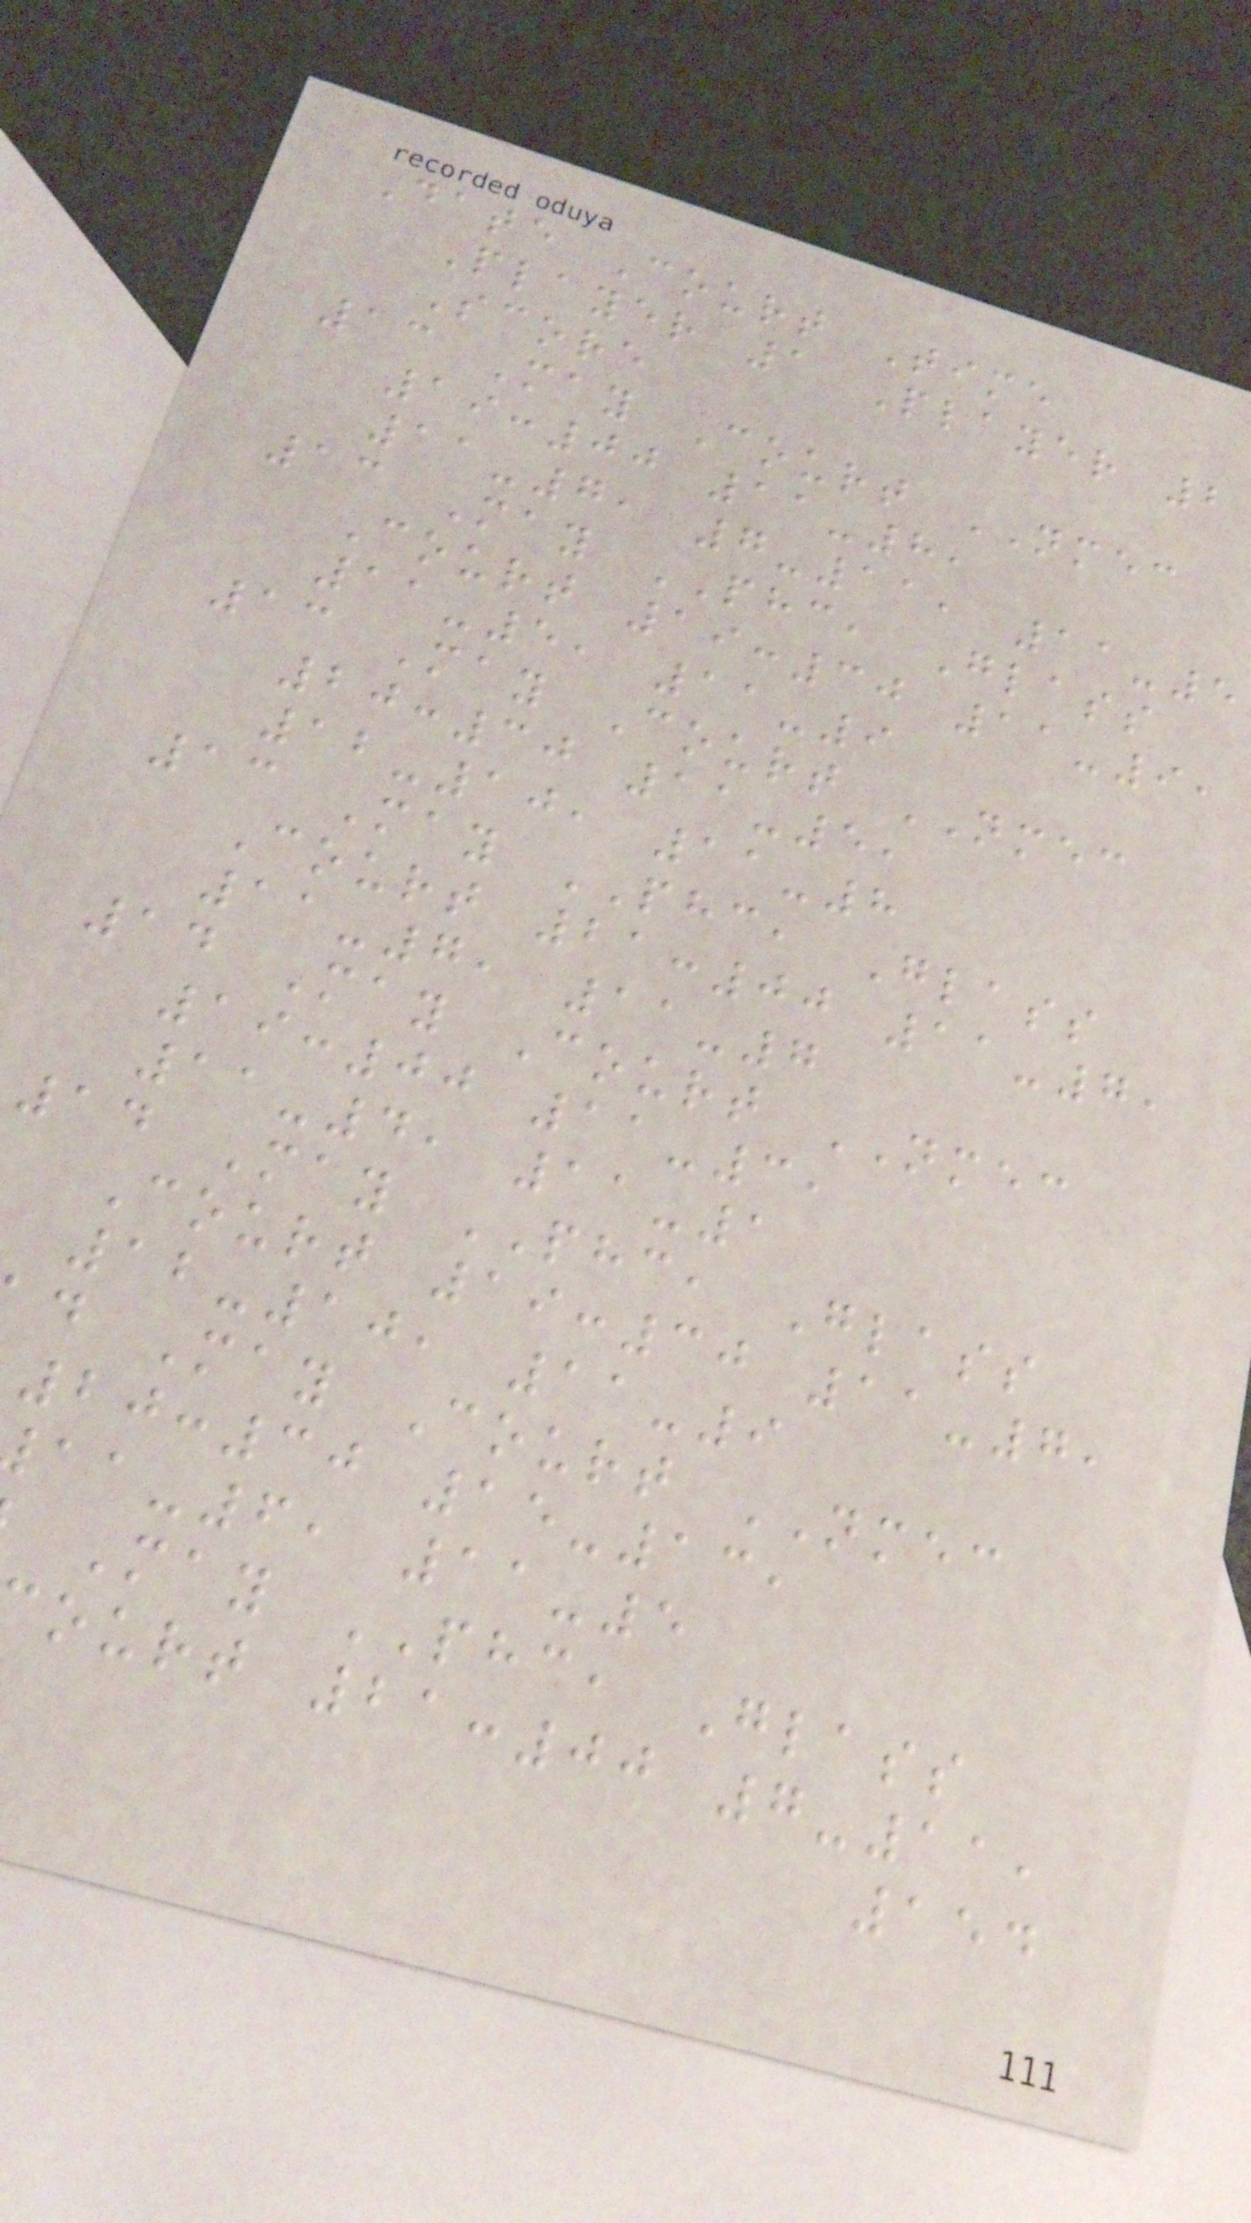Date Court Time
Player 1 Player 2
Score
13 May Court NMEC
19:00 11-8,
11-7, 7-11, 11-5
13 May PHC, Glass
Court 19:30 11-9,
11-5, 11-9
13 May Court NMEC
20:30 11-5,
12-10, 11-8
13 May PHC, Glass
Court 21:00 11-7,
11-7, 11-7
14 May Court NMEC
19:00 11-3,
11-4, 11-1
14 May PHC, Glass
Court 19:30 11-7,
12-10, 11-9
d May Court NMEC
20:30 15-13,
-6, 11-5
May PHC, Glass
ourt 21:00 7-11,
154
